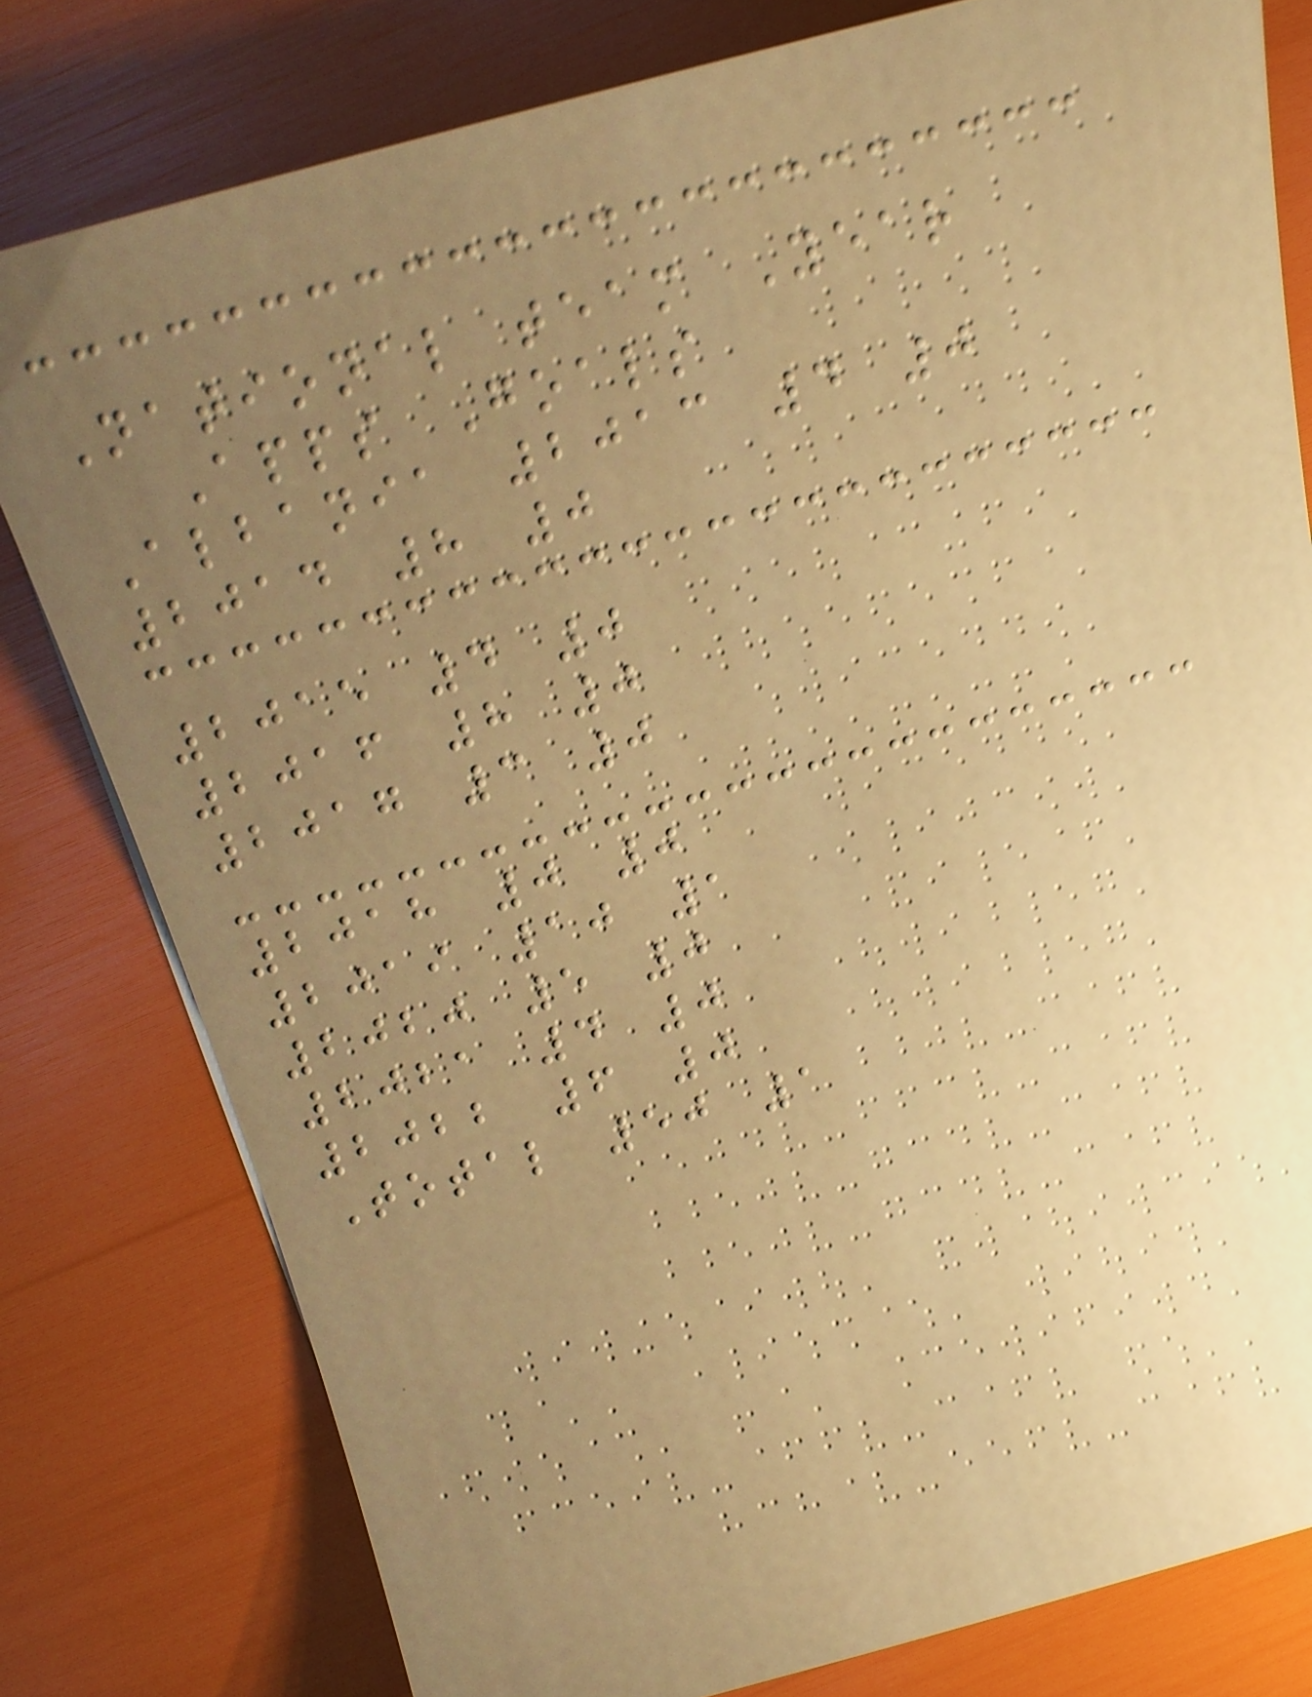National team Year
Apps Goals
Albania 2013 4 0
2014 8 0
2015 4 0
2016 8 0
2017 3 0
2018 0 0
2019 10 1
2020 5 0
2021 4 0
2022 6 0
Total 50 1
